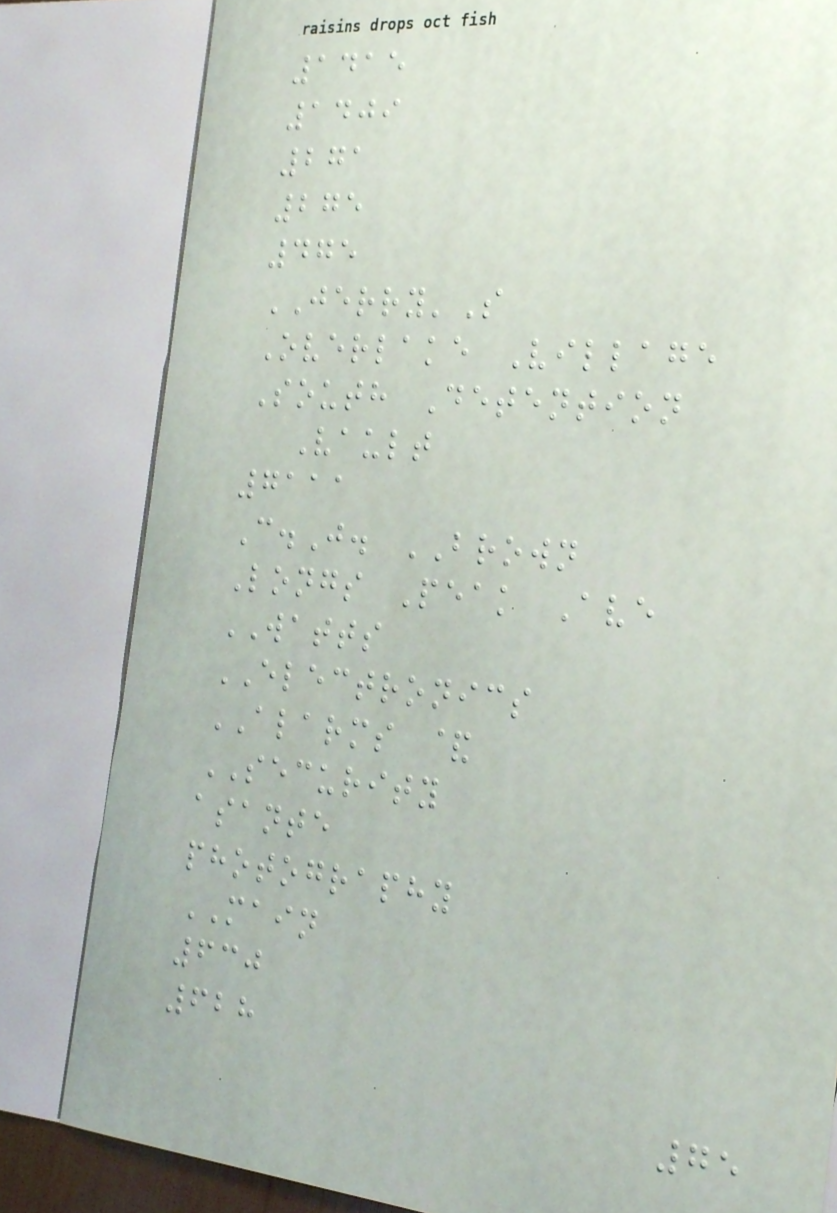1415
1409
271
275
475
JERRY'S
Overlake Village
South Detention
Vault
7111
C.J. BROWN
Longs Peak Ave
WATTS
ELECTRONICS
ALARMS &
SECURITY
asante
photography
MAIN
630
628
75
